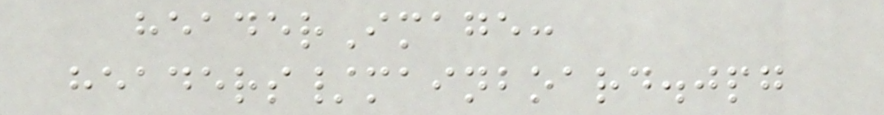headerImage:
headers/mainboard.jpg
